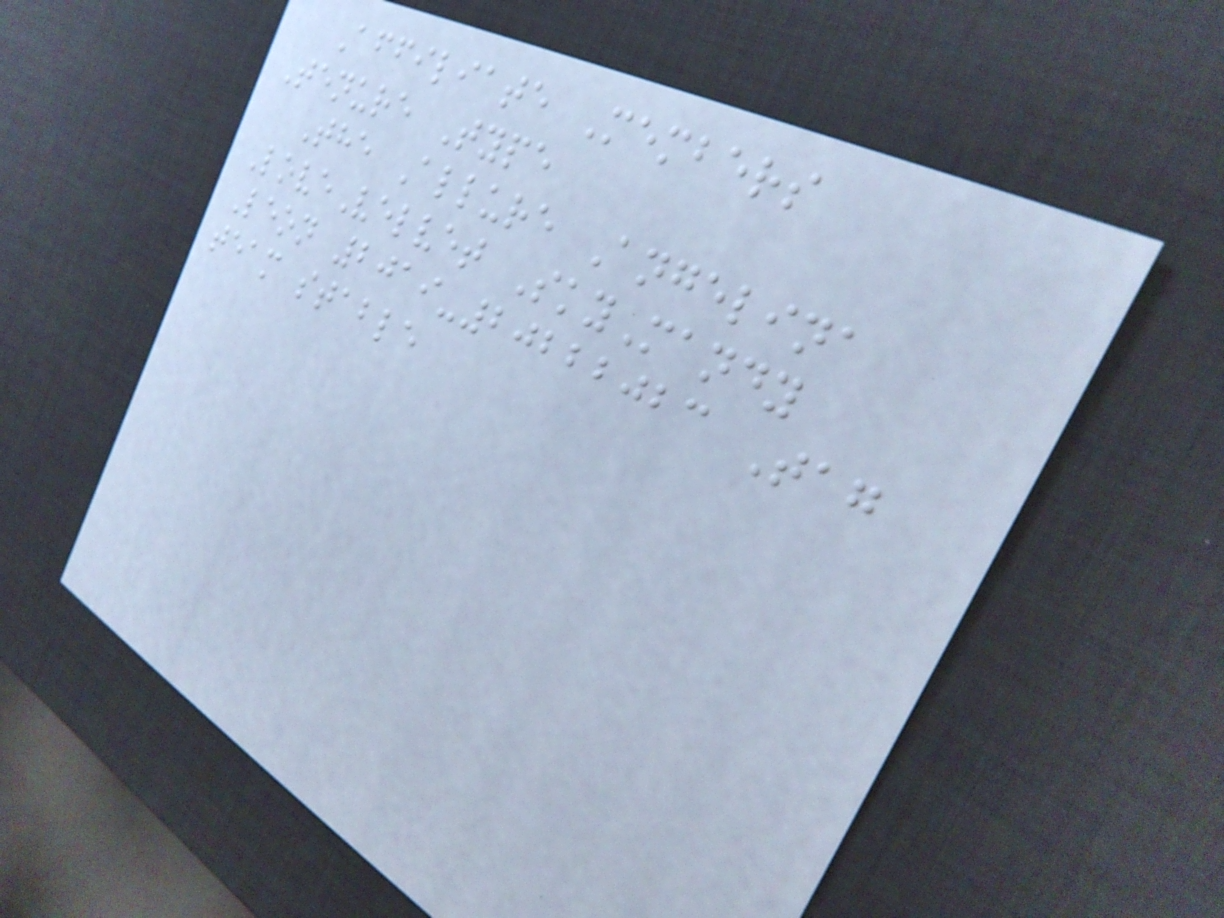Affiliate Members
Tenure Type
The Allure Angelina
LoveVelvet SkyMandy
Leon 2019-20222023 Tag
team stable
